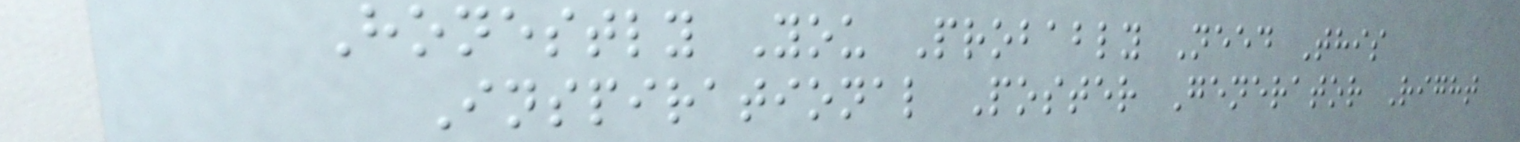Honestly You Probably Need This
Inspirational Poster Generator Right
